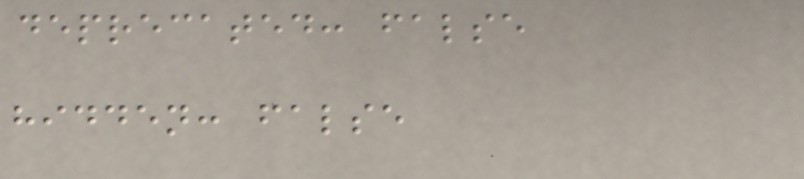deprecated: false
hidden: false
